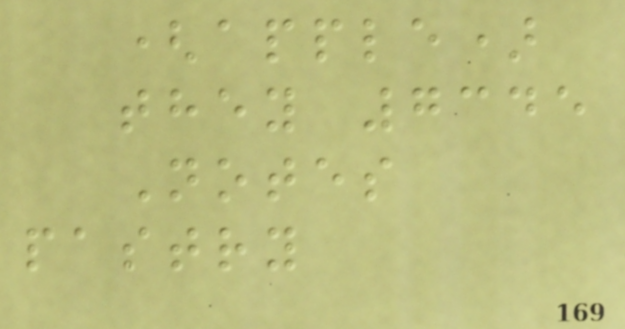(apple)
they 7345
Notes
pastry
